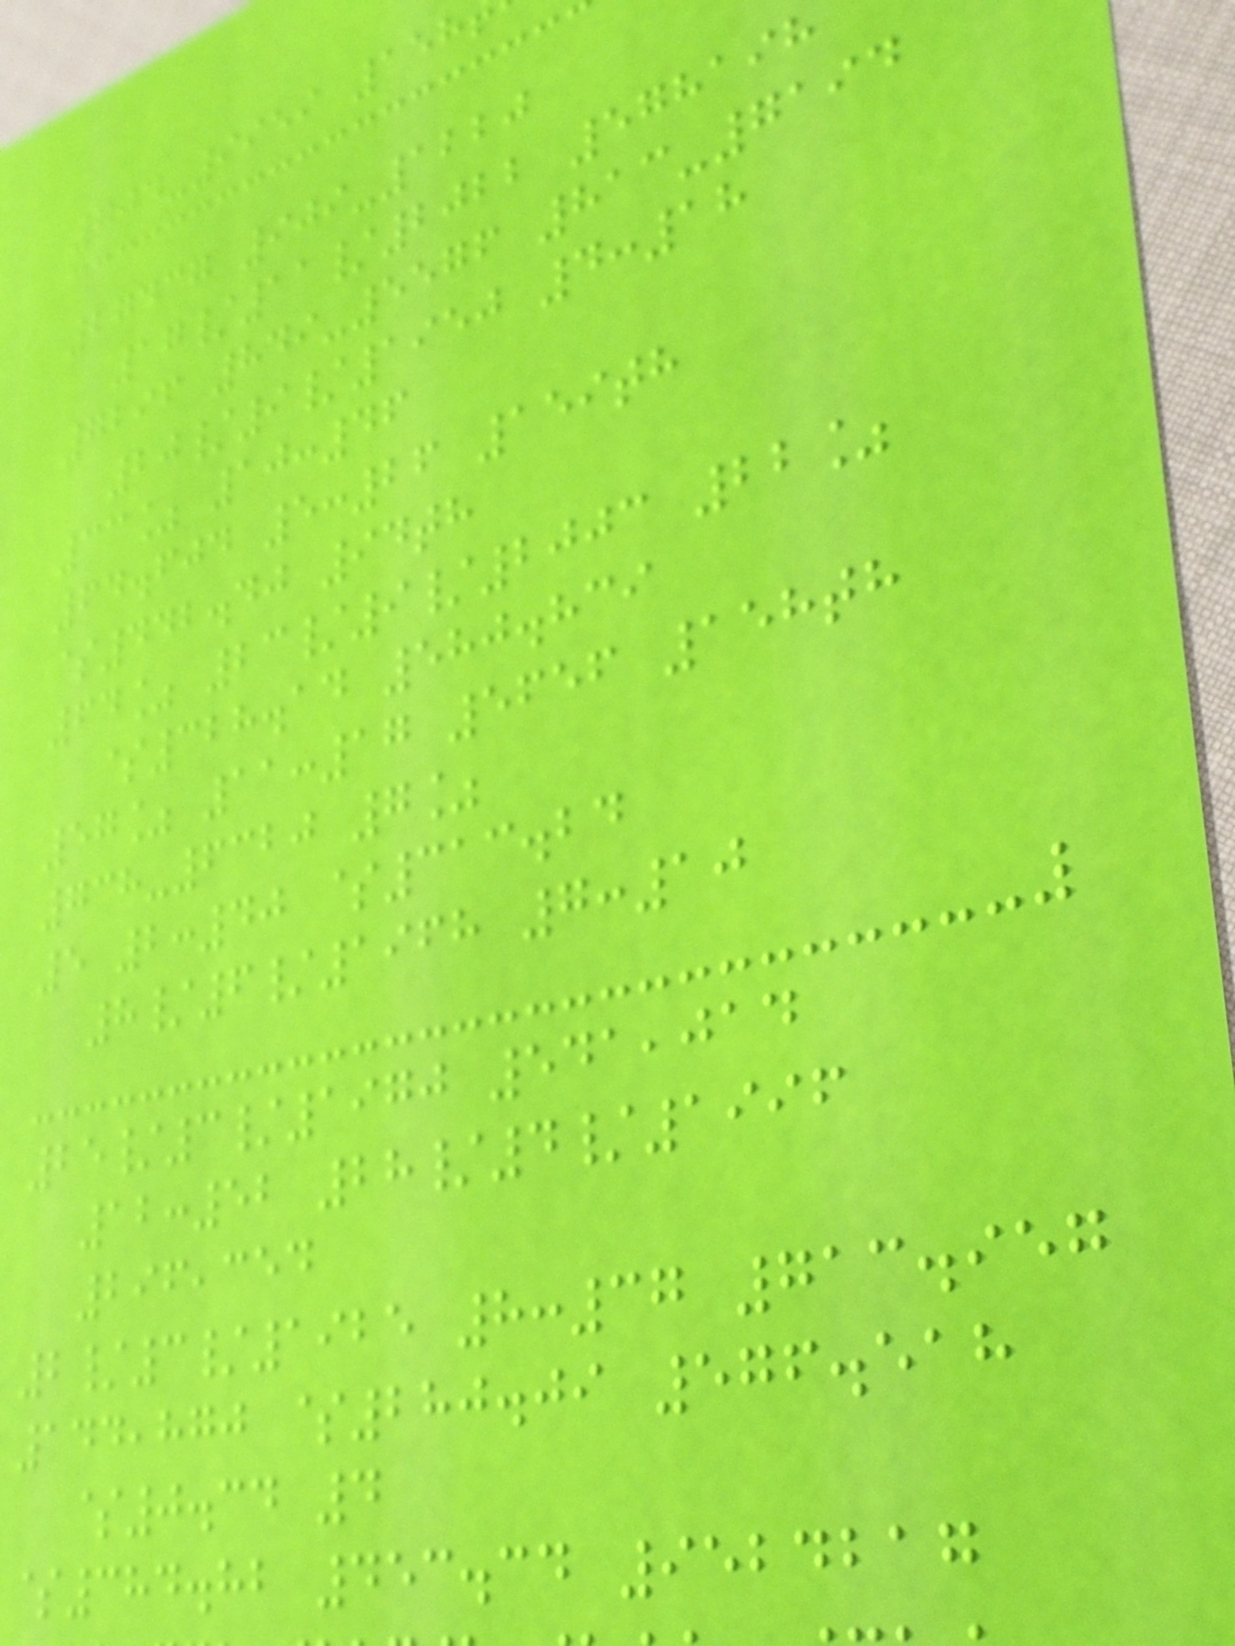704-9959 158
27437 909-1220
17/11/2022 578198
7296 849-5576 813-7194
20/9/1950 4:18
33% 10:46
64.604 5:26 159th
$442.40 94th
64% 23/9/2003 22%
$328.14 580.839
57% 11:17 5656 158th
738-6320 7%
5 2:40 $313.24
8/6/1968 7:10
25/3/1970 541,014
12:52 28/4/1996
296,354
2/3/1925 8:37 713.957
144,870 $280.09 576.518
$0.34 4
$384.82 453.34 9524217
